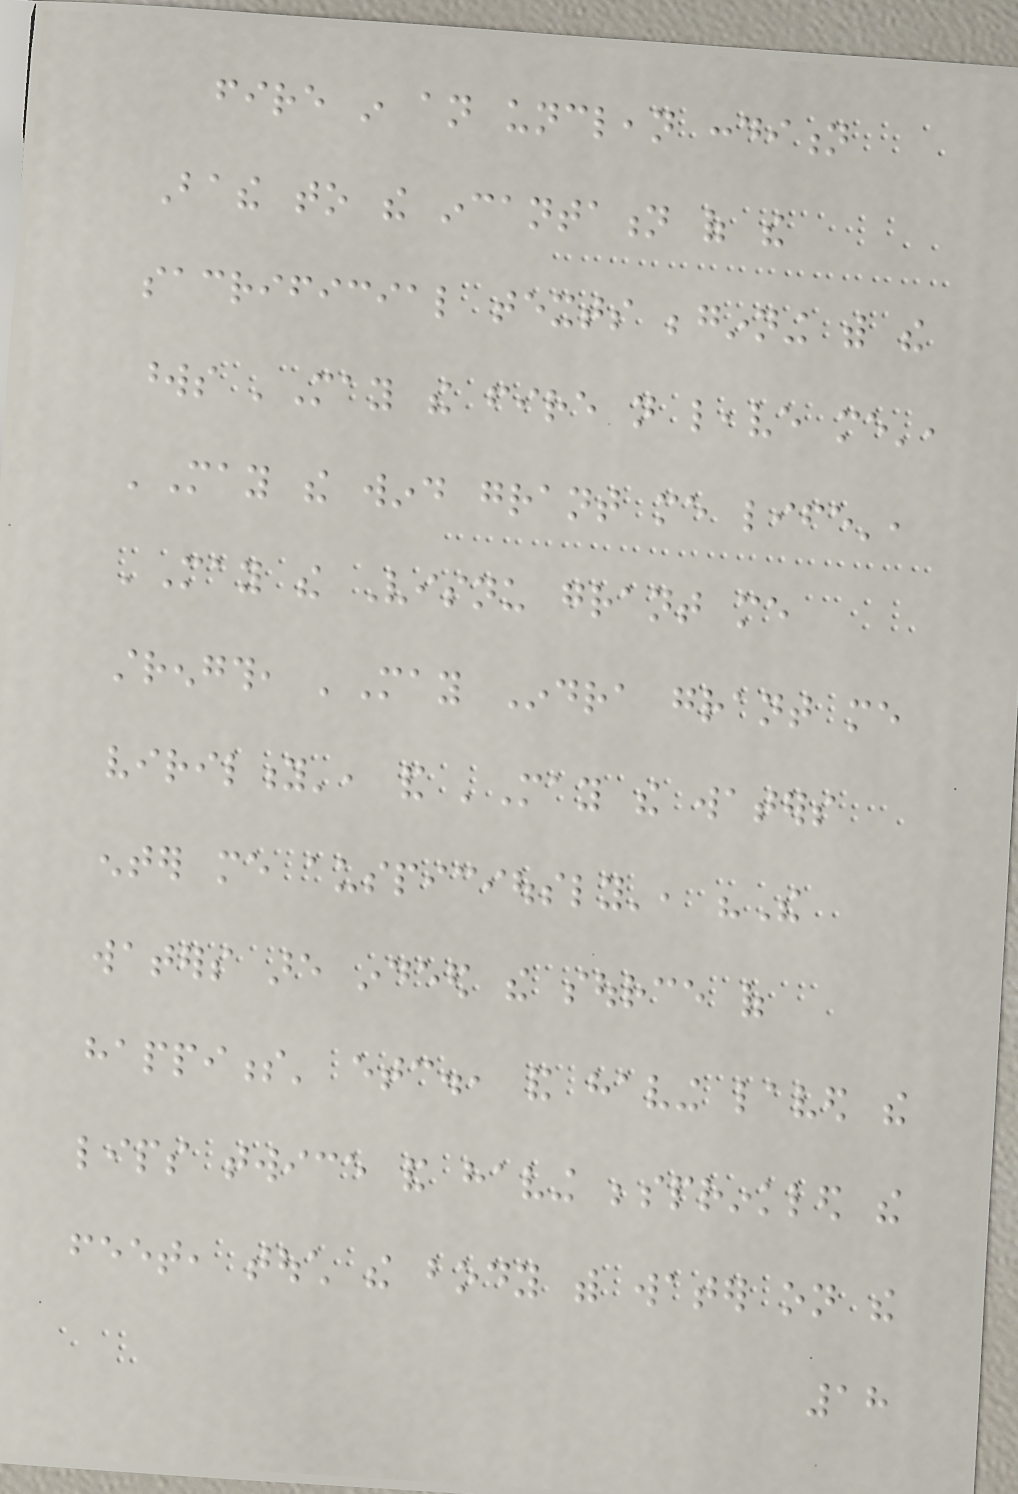fire in an unclean condition
Bathe to the incantation of the
sacrificial texts beginning with the
words 'May the fire not leave me',
'May the wind grant me life',
'May the Visnu grant me
strength, 'May Indra grant me
virility', and 'May the waters
enter me auspiciously', "The
waters are indeed the source of
happiness' etc., and having laved the
lips twice and having besprinkled the
feet, touch the body with water on the
18
